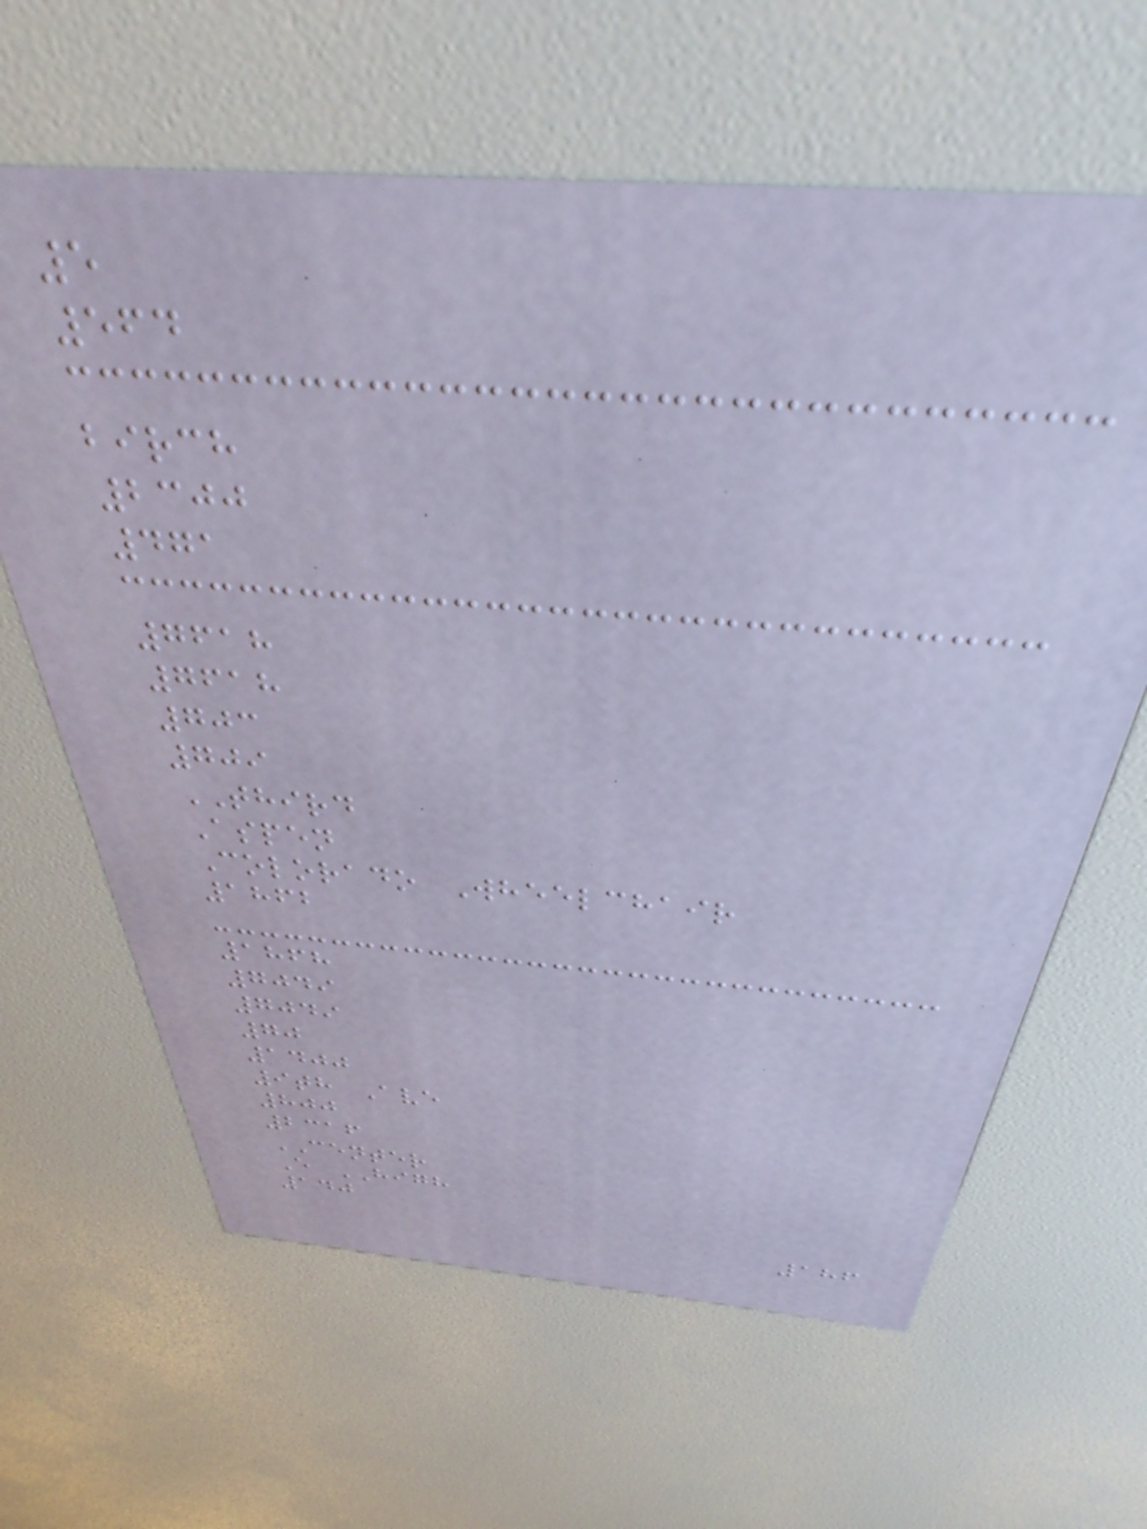5
564
birch
2300
471
7618
7618
703
709
THIRD
Aspen
Colorado Wheelchair
1862
1868
7049
7049
70
1400
9th Ave
800
2316
CENTER
E HIGH
140
186
